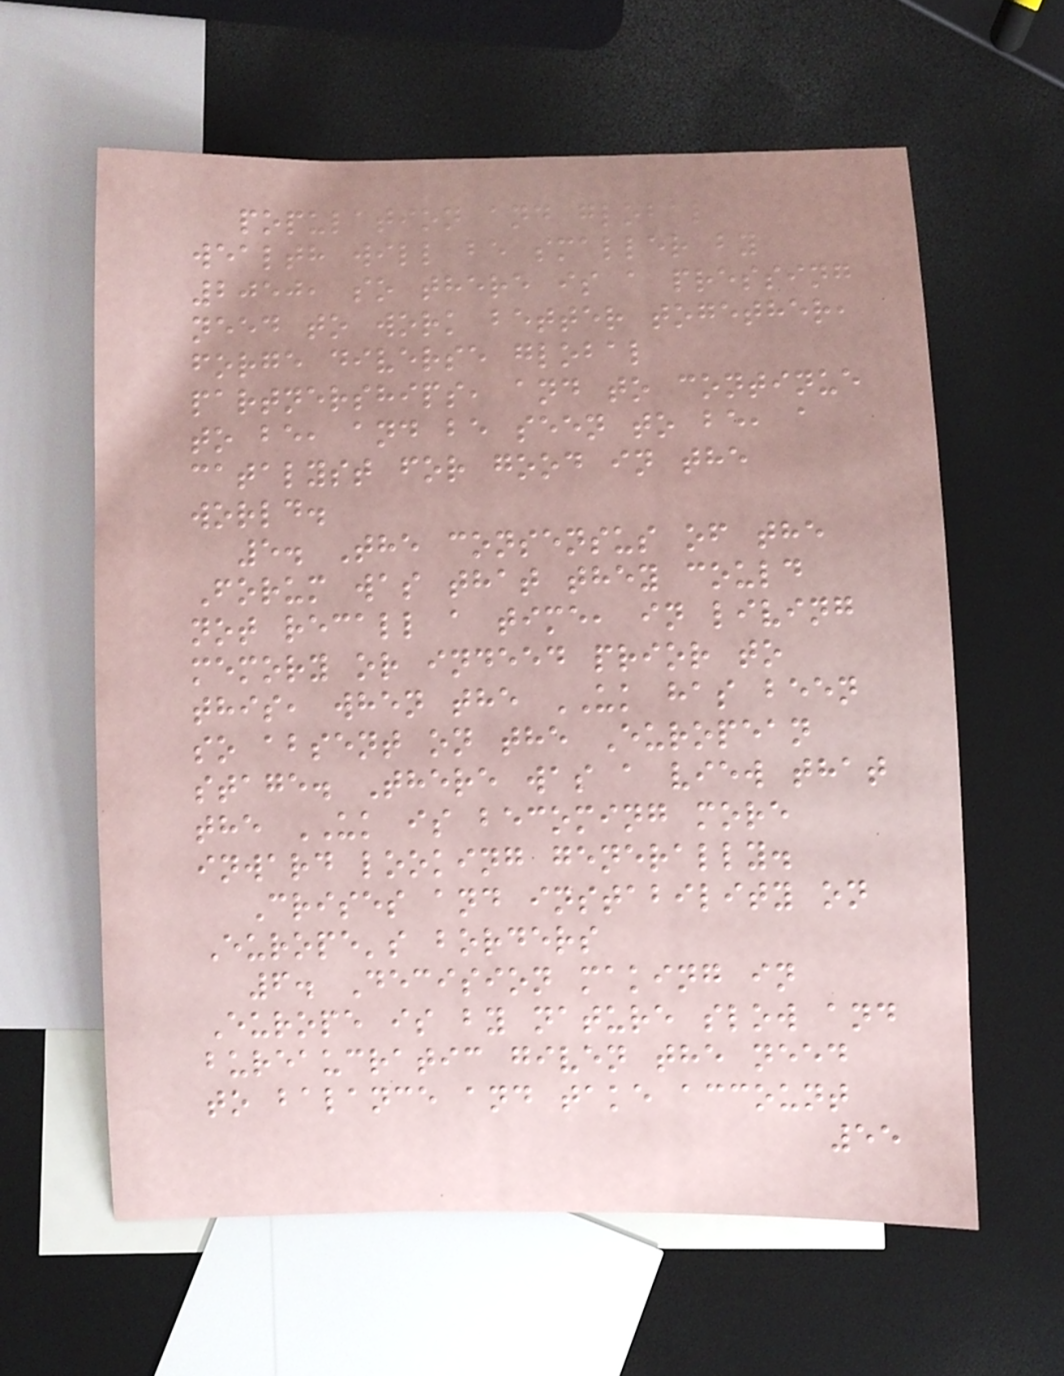population and global
wealth will be smaller by
2050, so there is a pressing
need to work better together,
forge diverse global
partnerships, and to continue
to be, and be seen to be, a
catalyst for good in the
world.
5. The consensus of the
Forum was that they could
not recall a time, in living
memory or indeed prior to
this, when the UK has been
so absent on the European
stage. There was a view that
the UK is becoming more
inward looking generally.
Crises and instability on
Europe's borders
6. Decision making in
Europe is by nature slow and
bureaucratic given the need
to balance and take account
55
